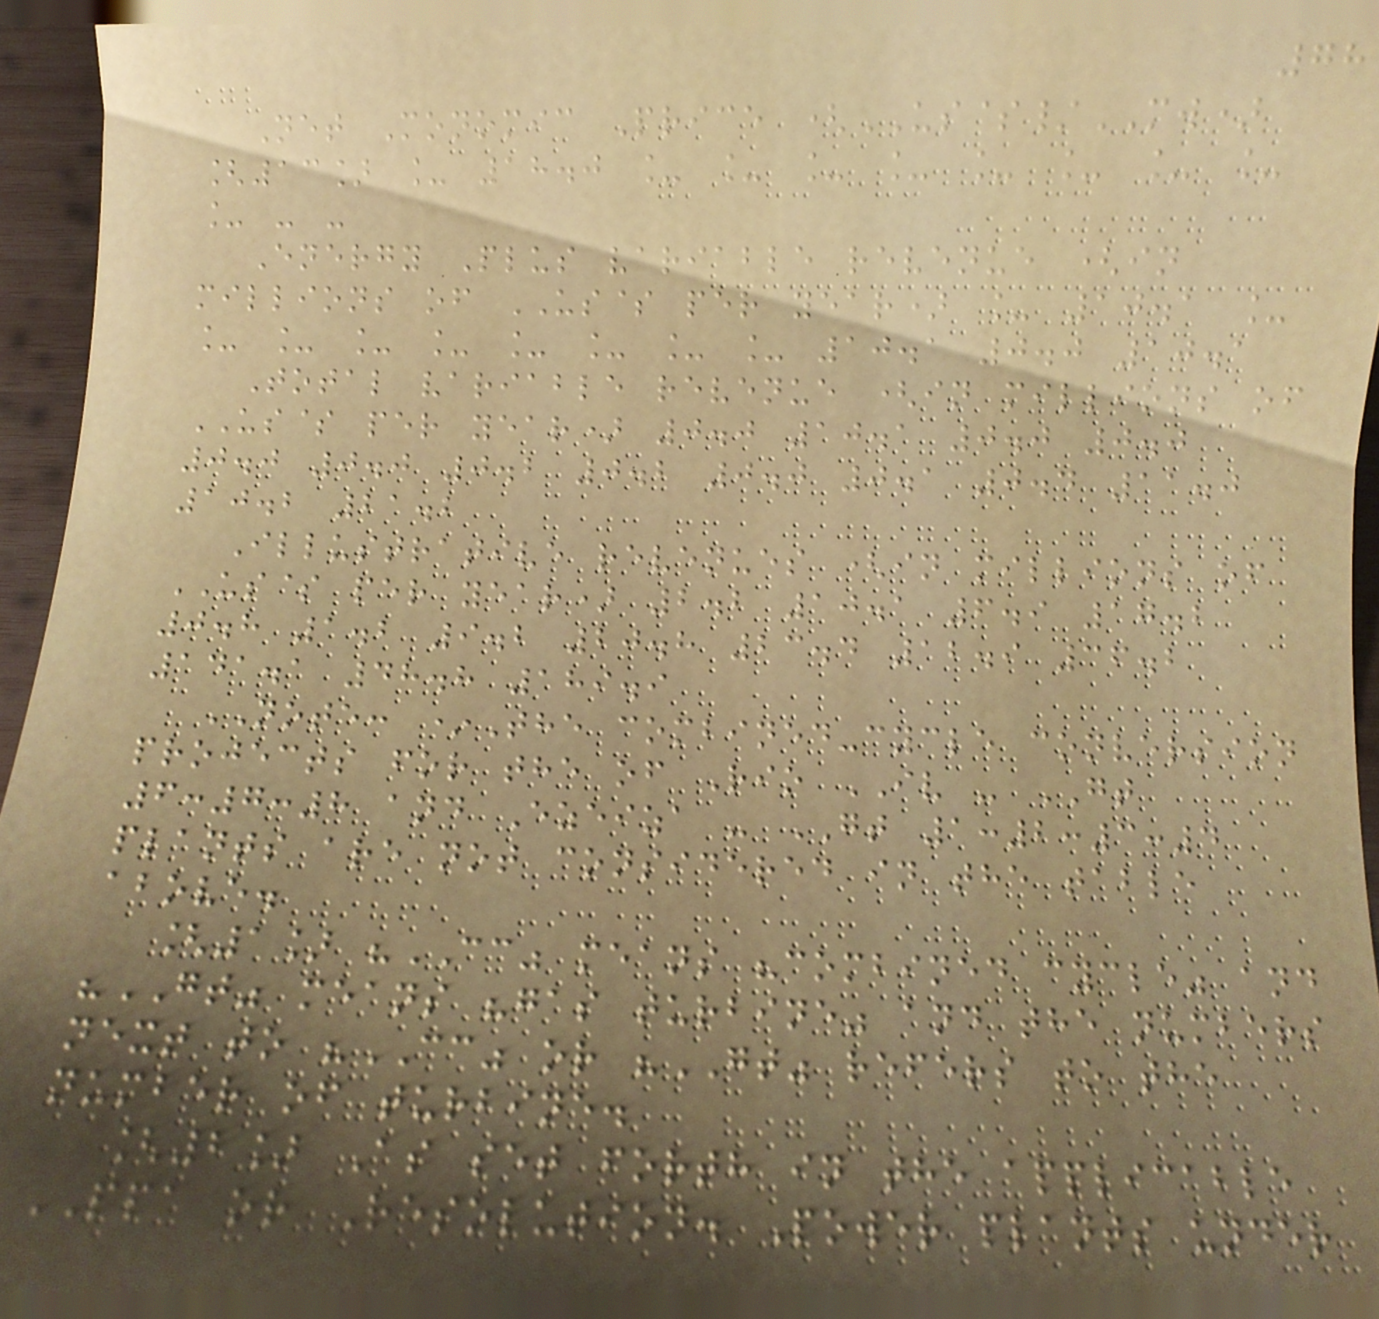78
Net Monomic Price (US$/MW)
[13] _ 18.0 _ _ _ _ _ _ _ _
_ - -
Energy Plus variable revenue (in
millions of US$ per year) _ 10.1 _
_ _ _ _ _ _ _ _ 10.1 0.0 10.1
Total variable revenue (in millions of
US$ per year) 0.0 10.1 0.0 0.0
0.0 0.0 0.2 0.2 0.0 0.1 0.4 11.0
10.2 21.2
Illustrative revenues (in millions of
US$ per year) 2.2 10.1 6.9 17.2
0.8 1.2 9.2 20.8 23.4 12.9 36.2
141.1 48.8 189.9
NOTE: *The combined-cycle conversion
projects for the of Rio IV - GT
6:7:8 and Ezeiza - GT 1:2:3:4
plants are not considered in the table
above.
[1] "CC" means "combined cycle" and
"GT" means "gas turbine" and the numbers
next to "CC" or "GT" refers to the
number of turbine.
[2] As set forth in the applicable
PPA or Resolution. Power plants under
